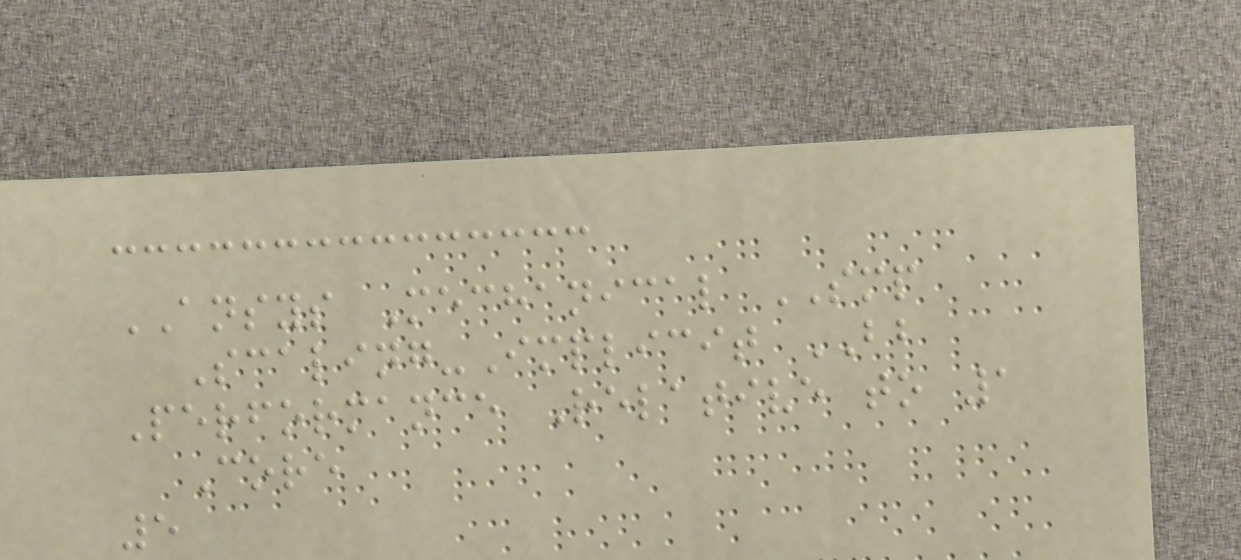ANSYS Mechanical SMP
Scaling-Implicit BB
Performance Relative to 1
Core
5
